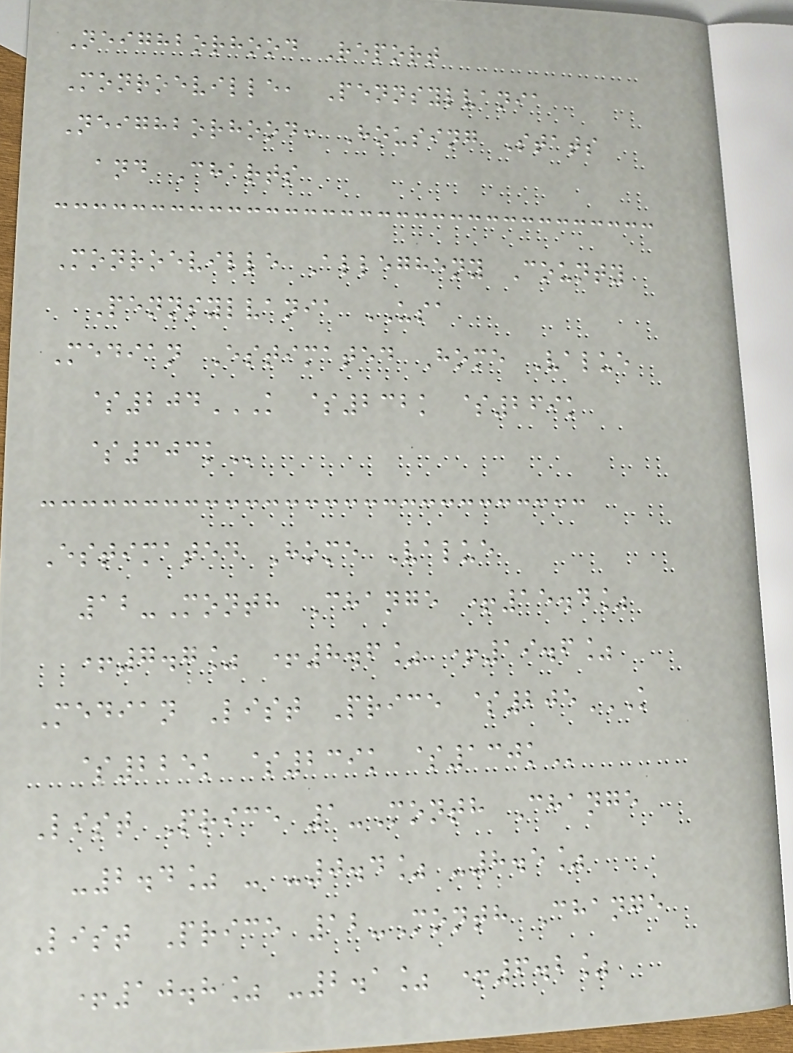Neighborhood Report
Monroeville, Pennsylvania
Neighborhood: Housing Stats
and Charts
Monroeville Allegheny County
Pennsylvania USA
Median Estimated Home Value
$204K $232K $269K
$303K
Estimated Home Value
12-Month Change +15.4%
+7.7% +8.6% +19.6%
Median List Price $205K
$225K $239K $130K
List Price 1-Month Change
-2.4% - -0.4% -8.5%
List Price 12-Month Change
+10.8% -2.1% +6.2%
